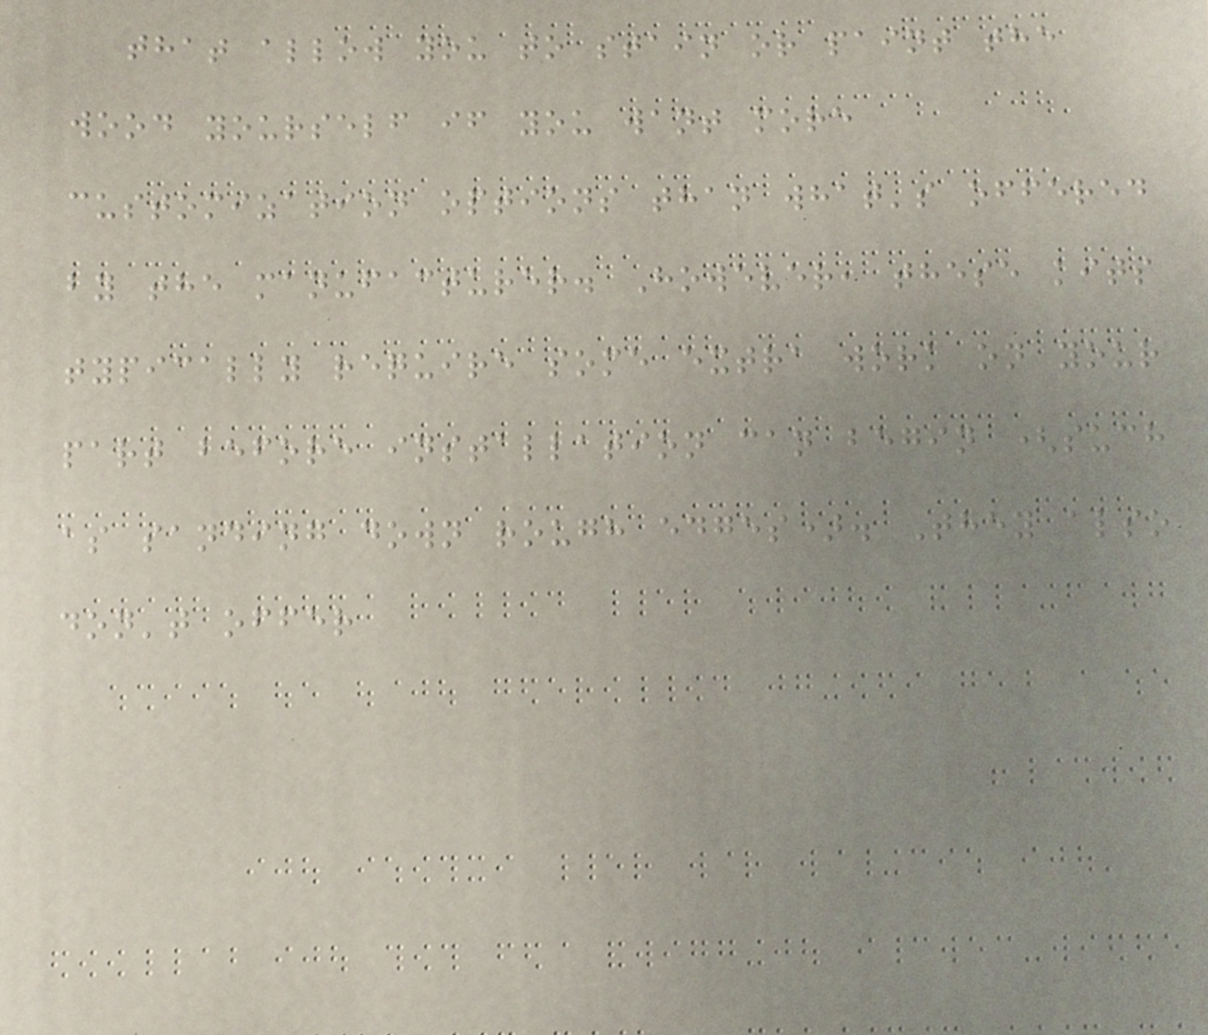that allow you to stain or paint the
wood yourself if you want more
customization options than what's offered
by the manufacturer. However, these kits
typically require some extra work on your
part before installation can begin (such
as sanding down rough edges). They also
don't offer
